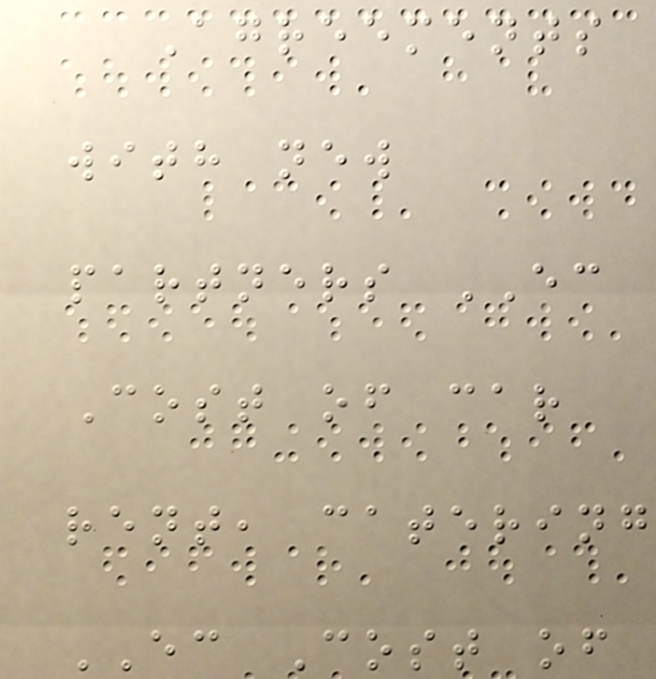Agreements
with new
partners EC
Cost of car
rent, catering
EC Cost of
